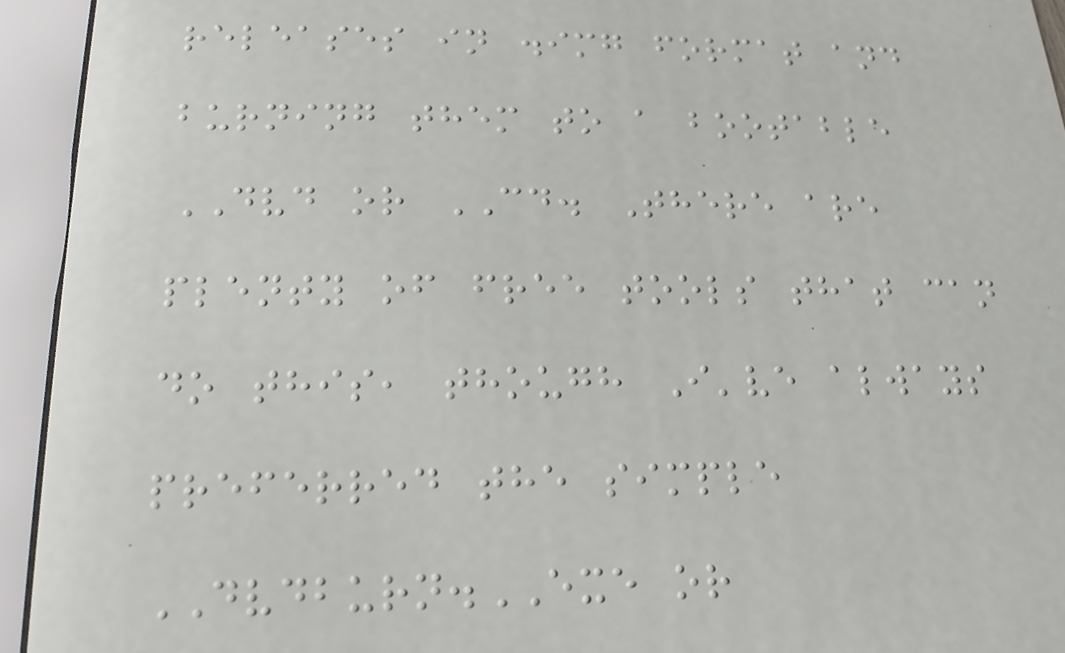releases in .img format and
burning them to a bootable
DVD or CD. There are
plenty of free tools that can
do this, though I've always
preferred the simple
DVDBURN.EXE or
